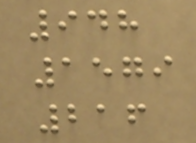948
1579
216
